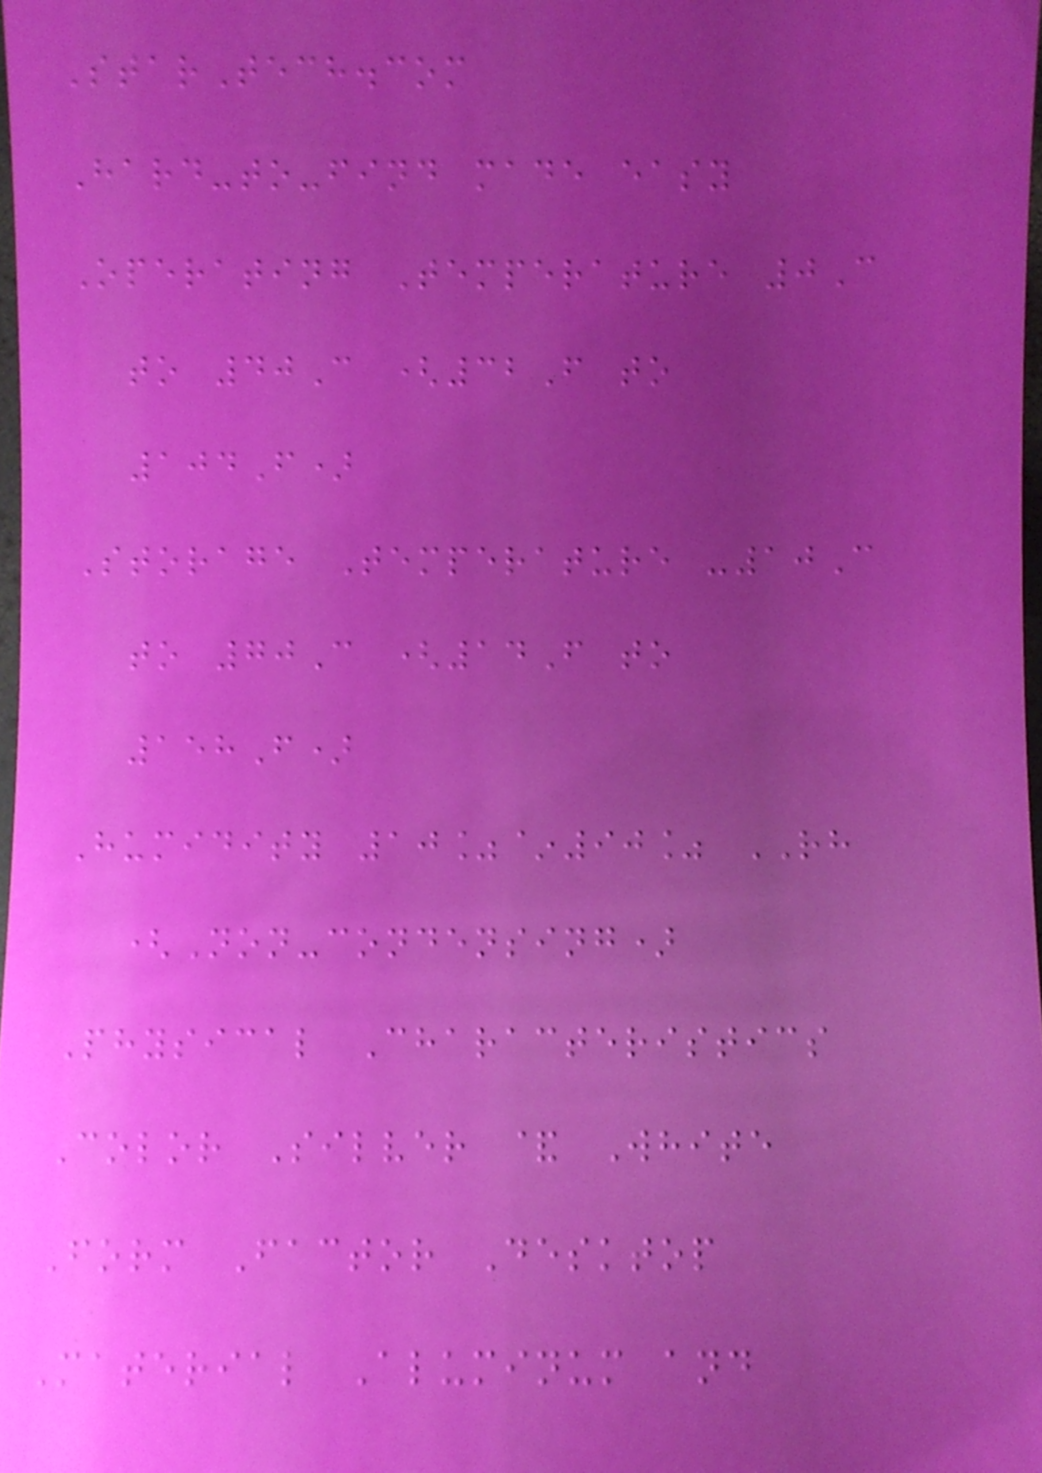StarTech.com
Hard-to-find made easy
Operating Temperature 0C
to 40C (32F to
104F)
Storage Temperature -10C
to 70C (14F to
158F)
Humidity 10%~90% RH
(Non-condensing)
Physical Characteristics
Color Silver & White
Form Factor Desktop
Material Aluminum and
